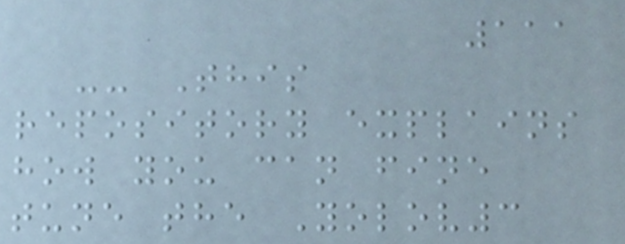111
-- This
repository explains
how you can fine
tune the Yolov3
